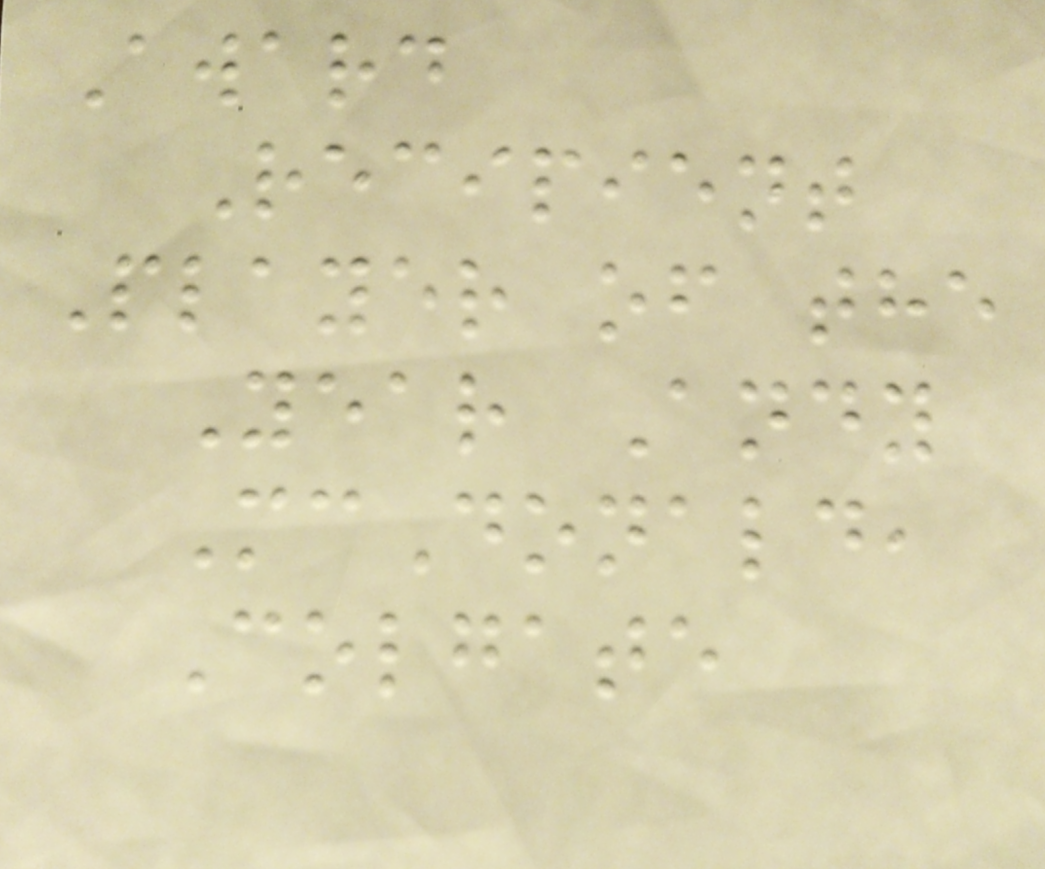Award
Recipient
Player of the
Year Andy
McDonald,
Colgate
